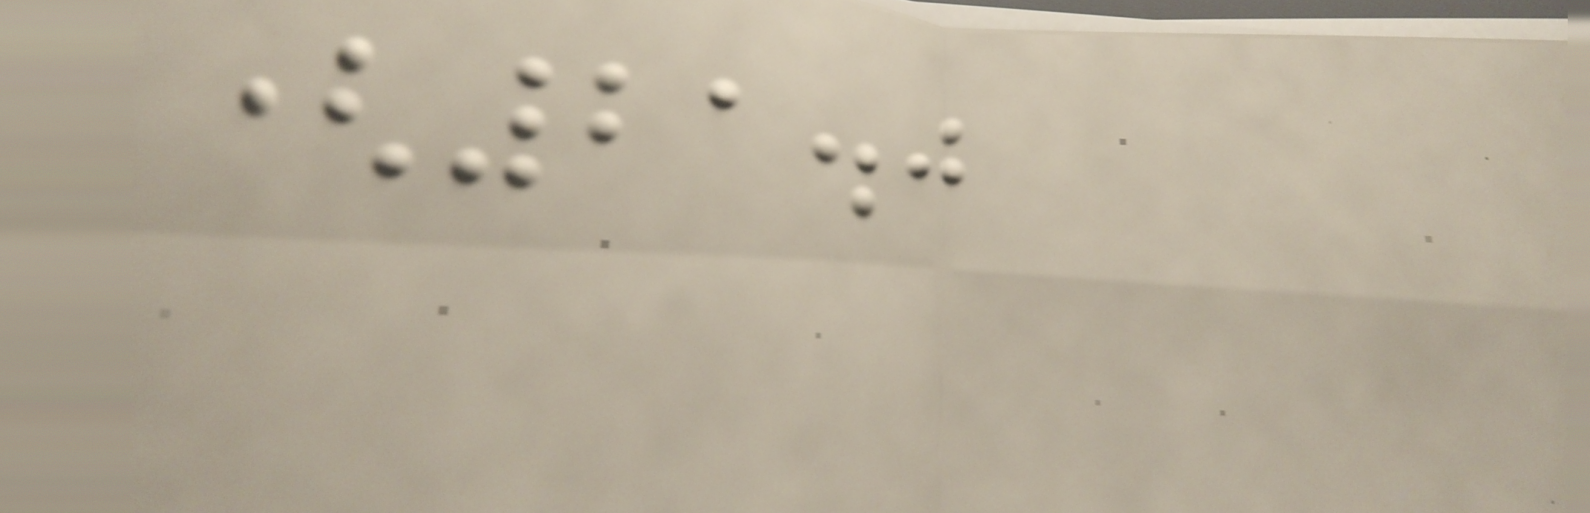(21.0
